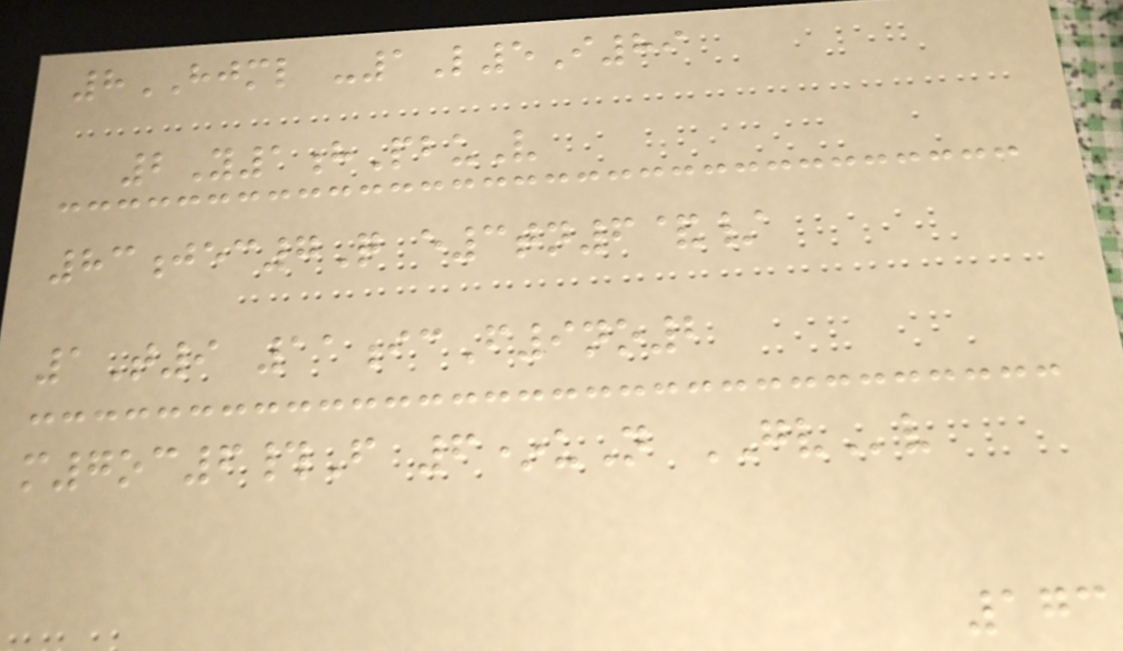8HJML -1L5I89
2Y1hPbuV
83jec7Q e3tn6&/
1T9 11icF9no2
m7oc6#F 6*uN GVv
173
